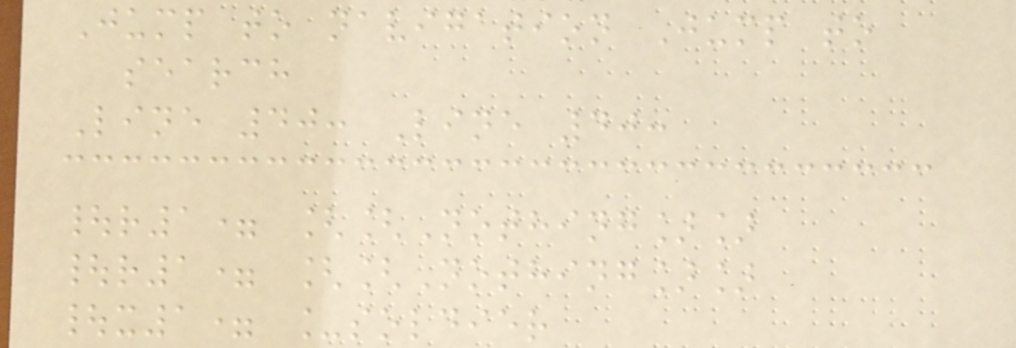Jump to navigation Jump to
search
Line 40: Line 40:
|r1= [[Nothing]]
|r1= [[Nothing]]
|x1= _soldier
